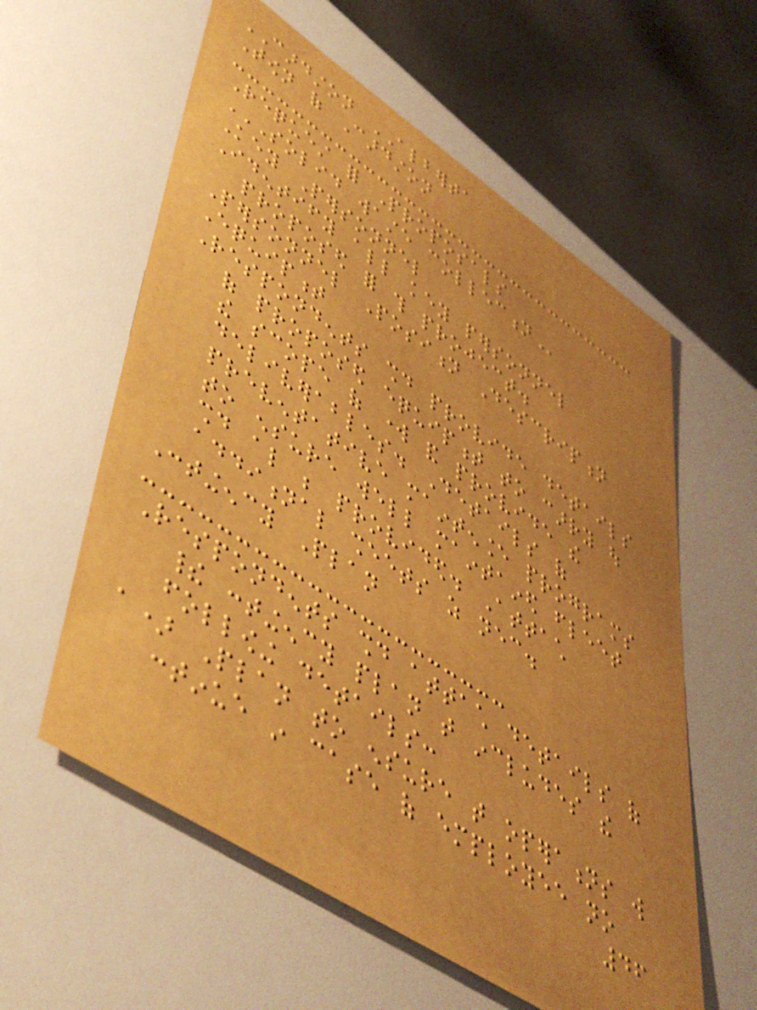CARDSTON ALBERTA
Town of Cardston
Request for Proposals
SOLID WASTE COLLECTION
Key Personnel
Identify all key personnel
proposed for this project.
Personnel Position Description
Equipment
Respondents should provide details
of proposed equipment to carry out
the scope of work and provide the
deliverables. Details of
preventative maintenance programs
to ensure well maintained fleet
should also be provided. Attach
additional sheets as necessary.
Contingency Plan
Respondents should attach details of
their contingency plan that includes the
following details:
a) Plan to ensure that operations will
continue in case of employee no
46
